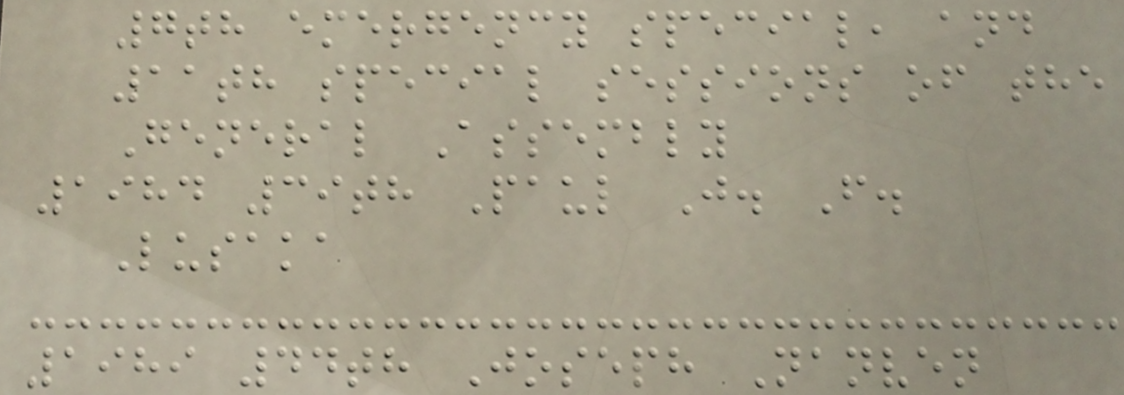7th emergency special, and
11th special sessions of the
General Assembly
1984 39th Paul J. F.
Lusaka
1989 44th Joseph Nanven
